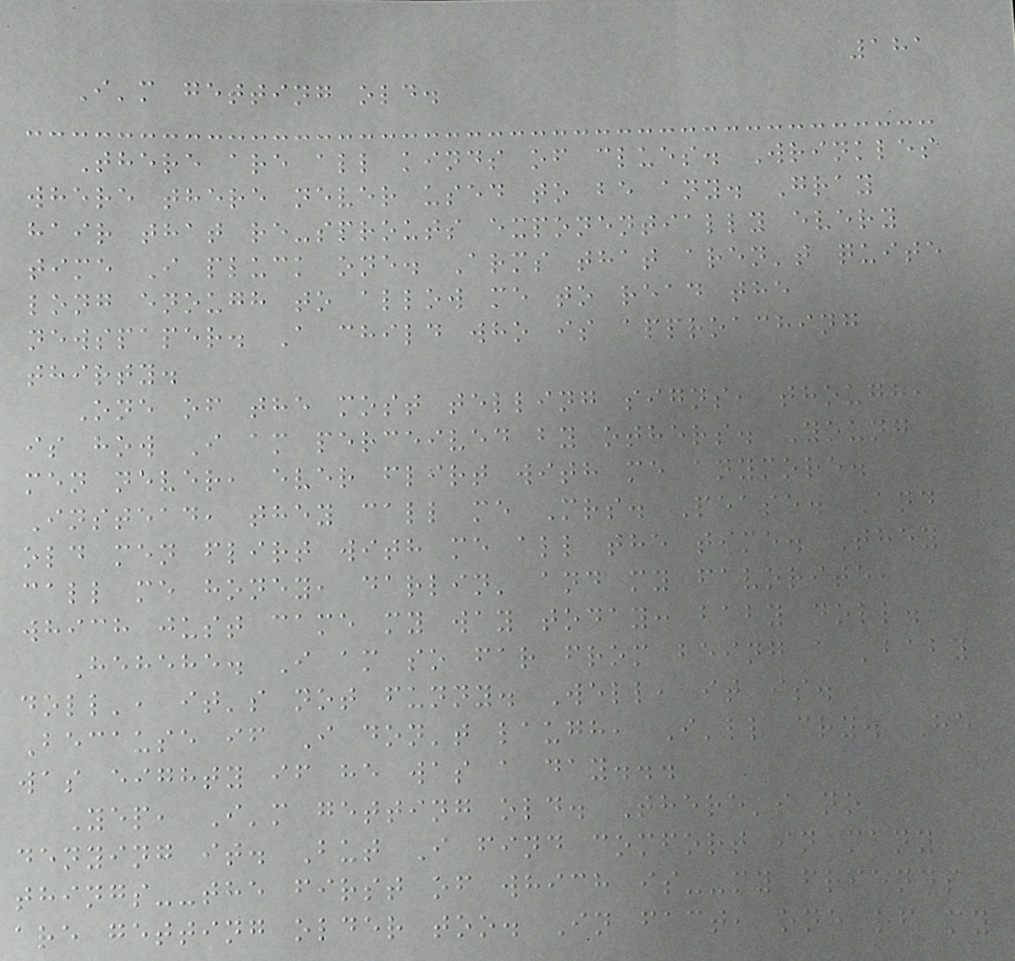181
I'm getting old.
There are all kinds of clues. Wrinkles
where there never used to be any. Gray
hair that re-sprouts exponentially every
time I pluck one. Arms that aren't quite
long enough to allow me to read the
newspaper. A child who is approaching
thirty.
One of the most telling signs, though,
is how I am perceived by others. Young
men never, ever flirt with me anymore.
Instead, they call me Mrs. Pease. And
old men flirt with me all the time. They
call me honey, darlin' and my favorite,
which just came my way today: baby doll.
Hehehe. I am so far from being a 'baby
doll', it's not funny. Well, it is.
Because if I don't laugh, I'll cry. He
was eighty if he was a day...
Yep, I'm getting old. There's no
denying it. But I find comfort in many
things--the first of which is--my friends
are getting older too. In fact, one of my
